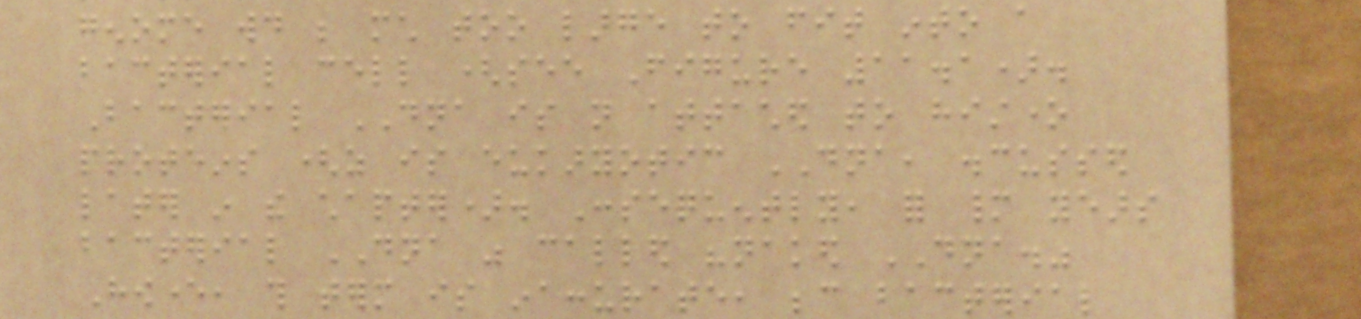genome would be much too large to fit into a
bacterial cell (see Figure 11.1).
Bacterial DNA is not attached to histone
proteins (as is eukaryotic DNA, discussed
later in the chapter). Consequently, for many years
bacterial DNA was called "naked DNA."
However, this term is inaccurate, because bacterial
